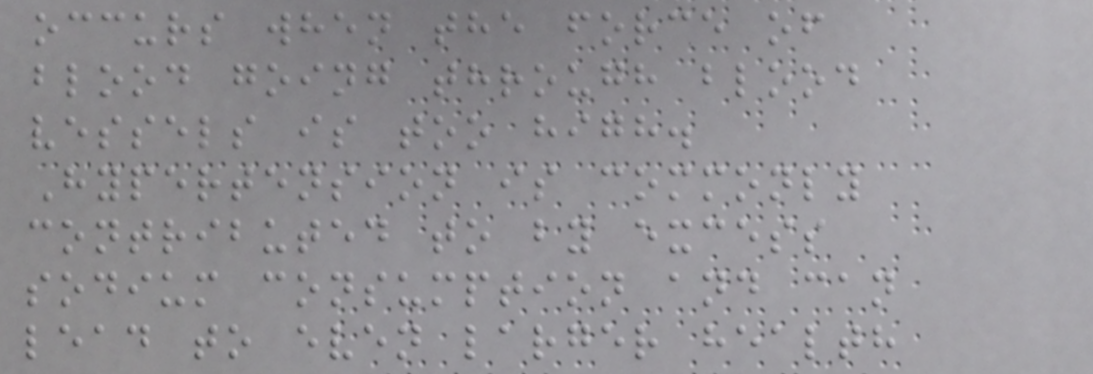occurs when the force of
blood going through blood
vessels is too high.
Hypertension is commonly
contributed to by excess
sodium consumption and can
lead to even larger health
